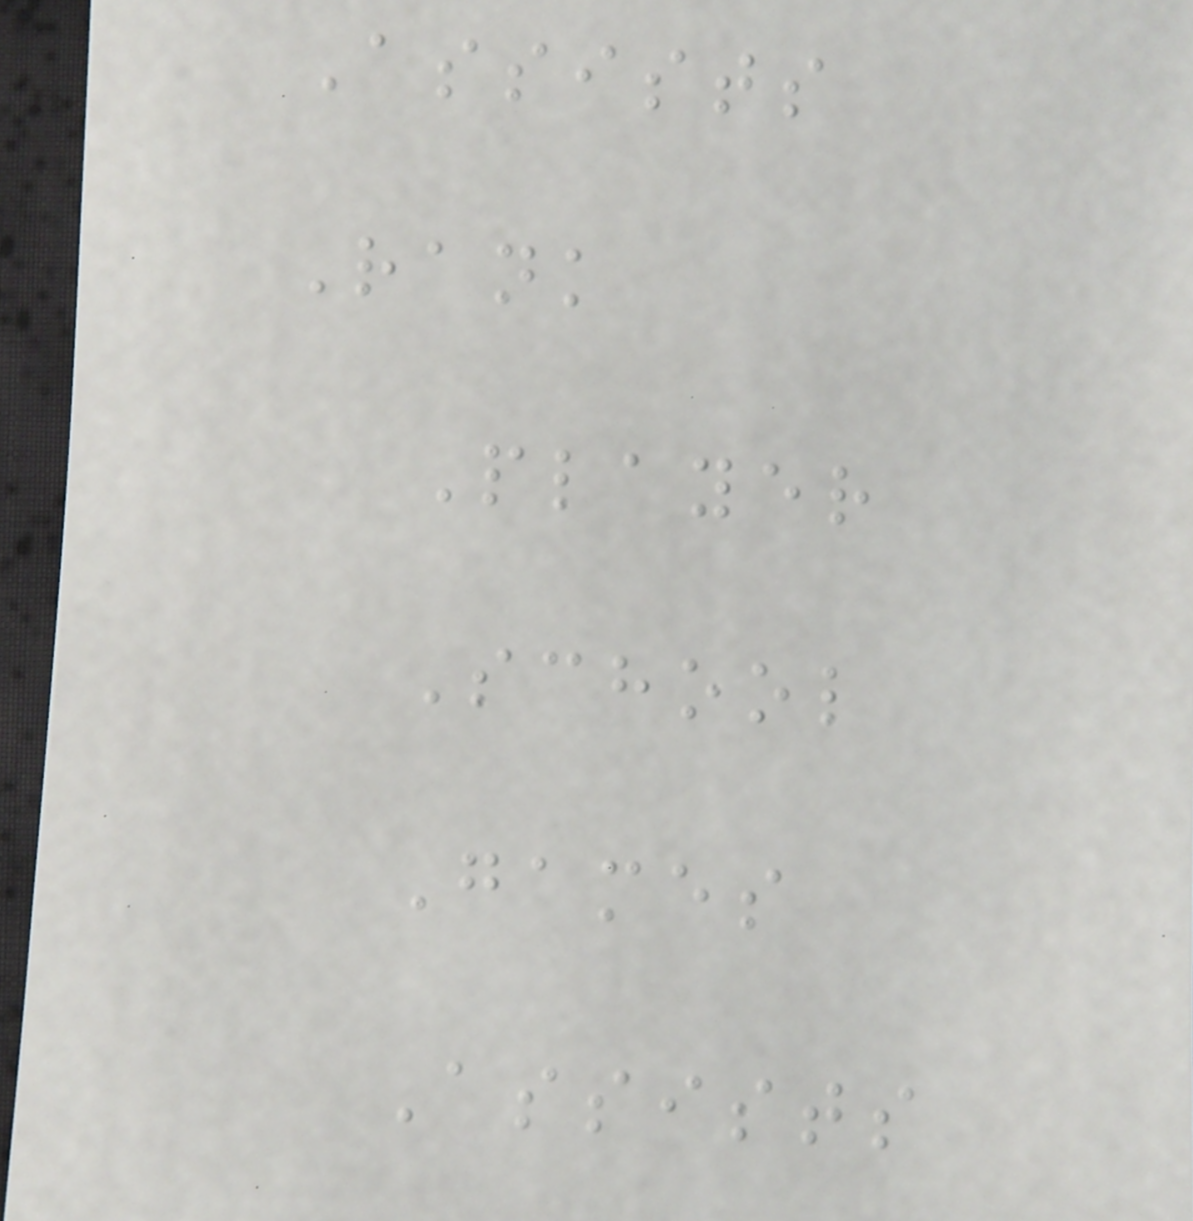Assists
Rank
Player
School
Games
Assists
